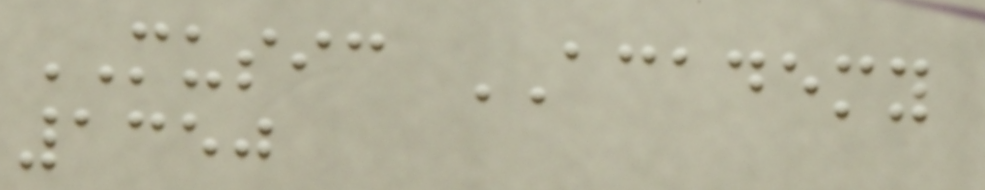MUSIC ACADEMY
1350
